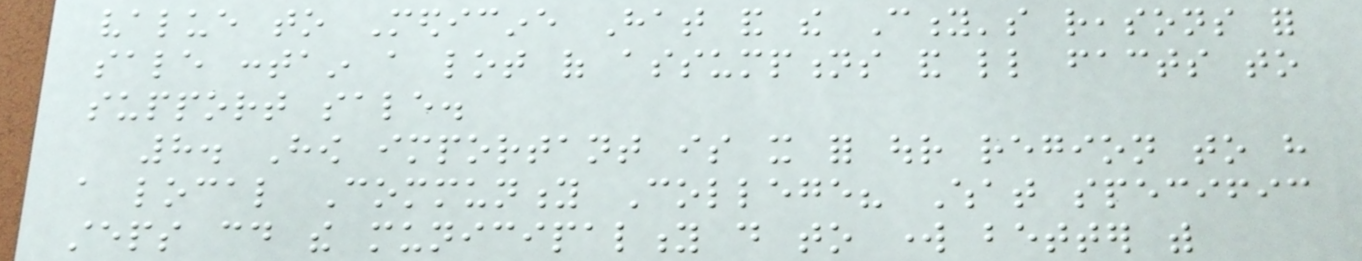value to Medicine Hat and the City's reasons for
sale contain a lot of assumptions and little facts to
support sale.
8. How important is it for our region to have
a local Community College? What specific
steps could the municipality do to work better with
